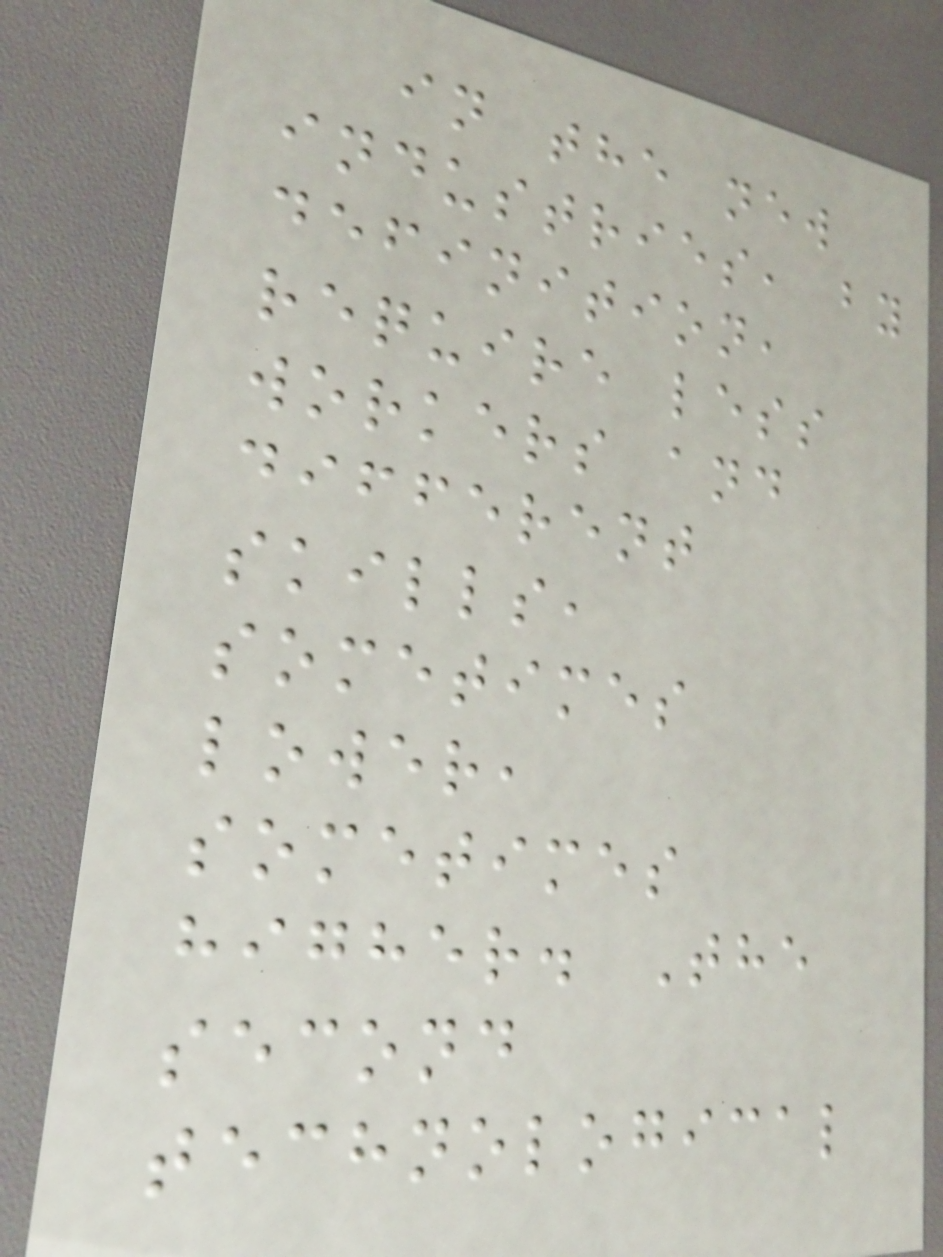in the new
industries, by
definition,
require less
workers and
different
skills,
sometimes
lower,
sometimes
higher. The
second
technological
